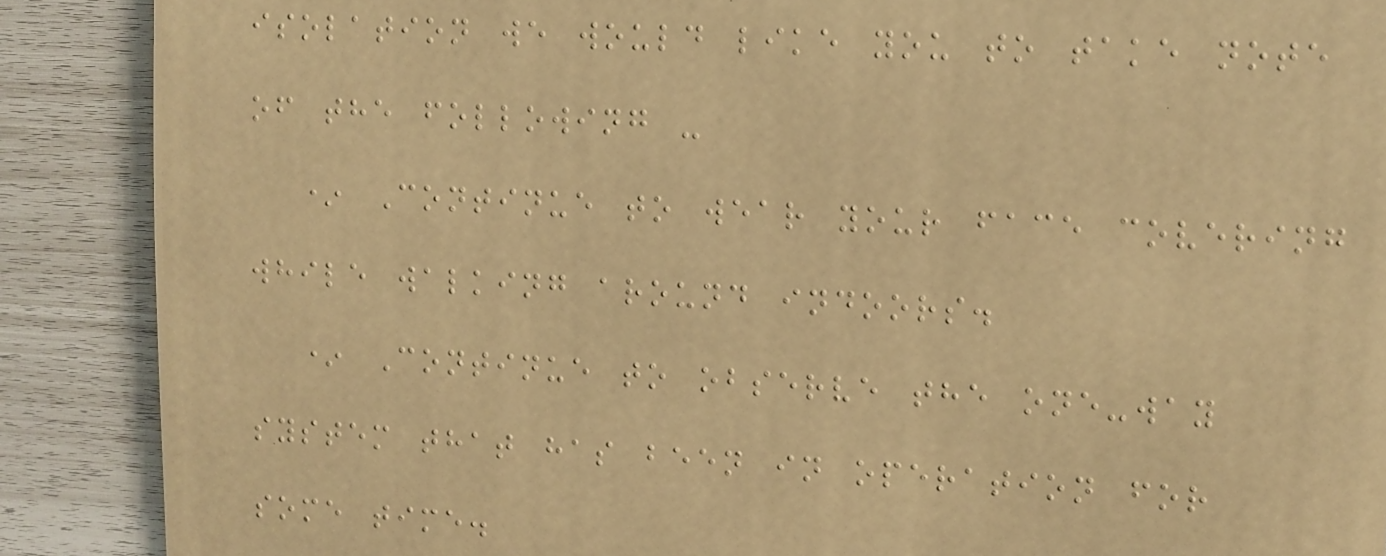isolation we would like you to take note
of the following -
* Continue to wear your face covering
while walking around indoors.
* Continue to observe the one-way
system that has been in operation for
some time.
